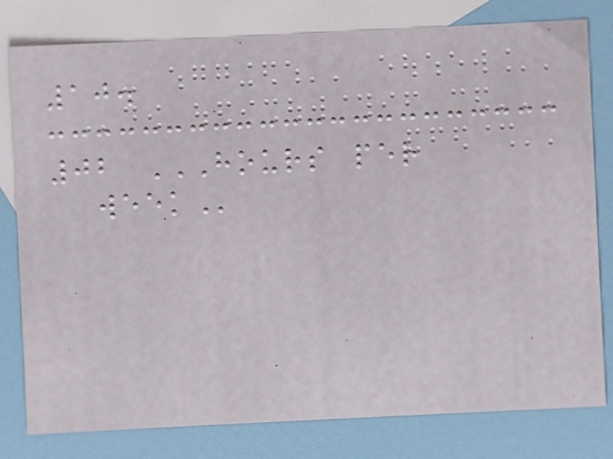10.
02 HOURS PER
WEEK
